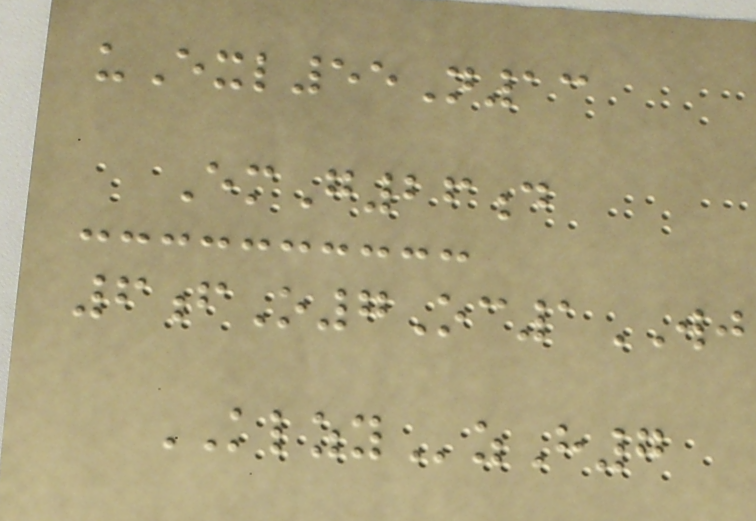uExl55N13
EmG26d
6fO7Oc1WJ
KLZYzH7
